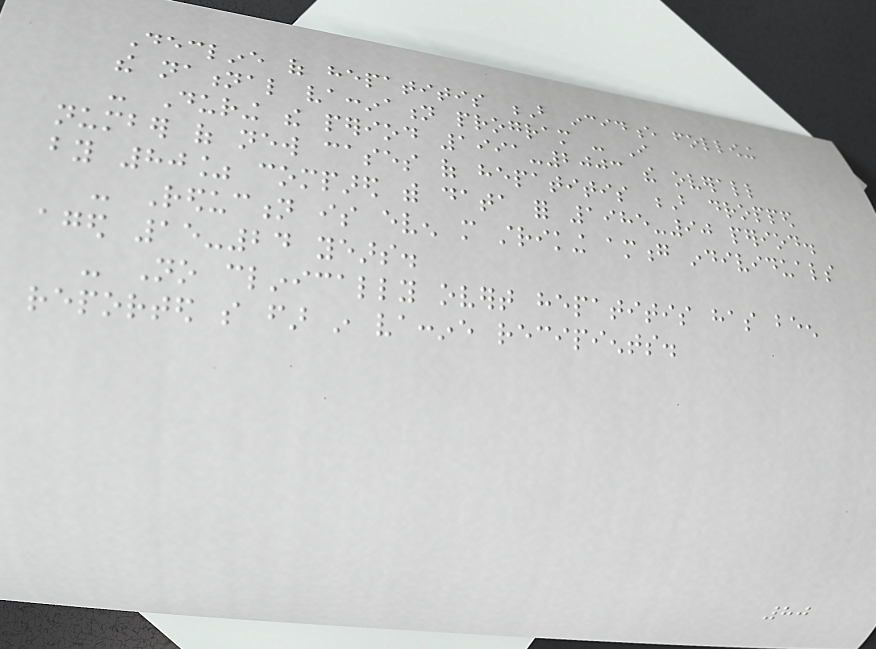Decline of hepatitis B incidence following
the national vaccination program - I
- During the period 1991-2003 the overall
number of new cases of hepatitis B dropped
by 80% compared with data for 1985-90 period.
- Reduction is even more striking among individuals
aged 15-24 years.
- No clinically overt hepatitis has been
reported so far in vaccine recipients.
80
